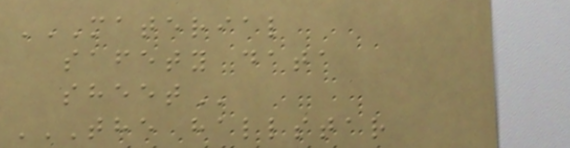MATERIAL
SAFETY DATA
SHEET
THE HALLSTAR
